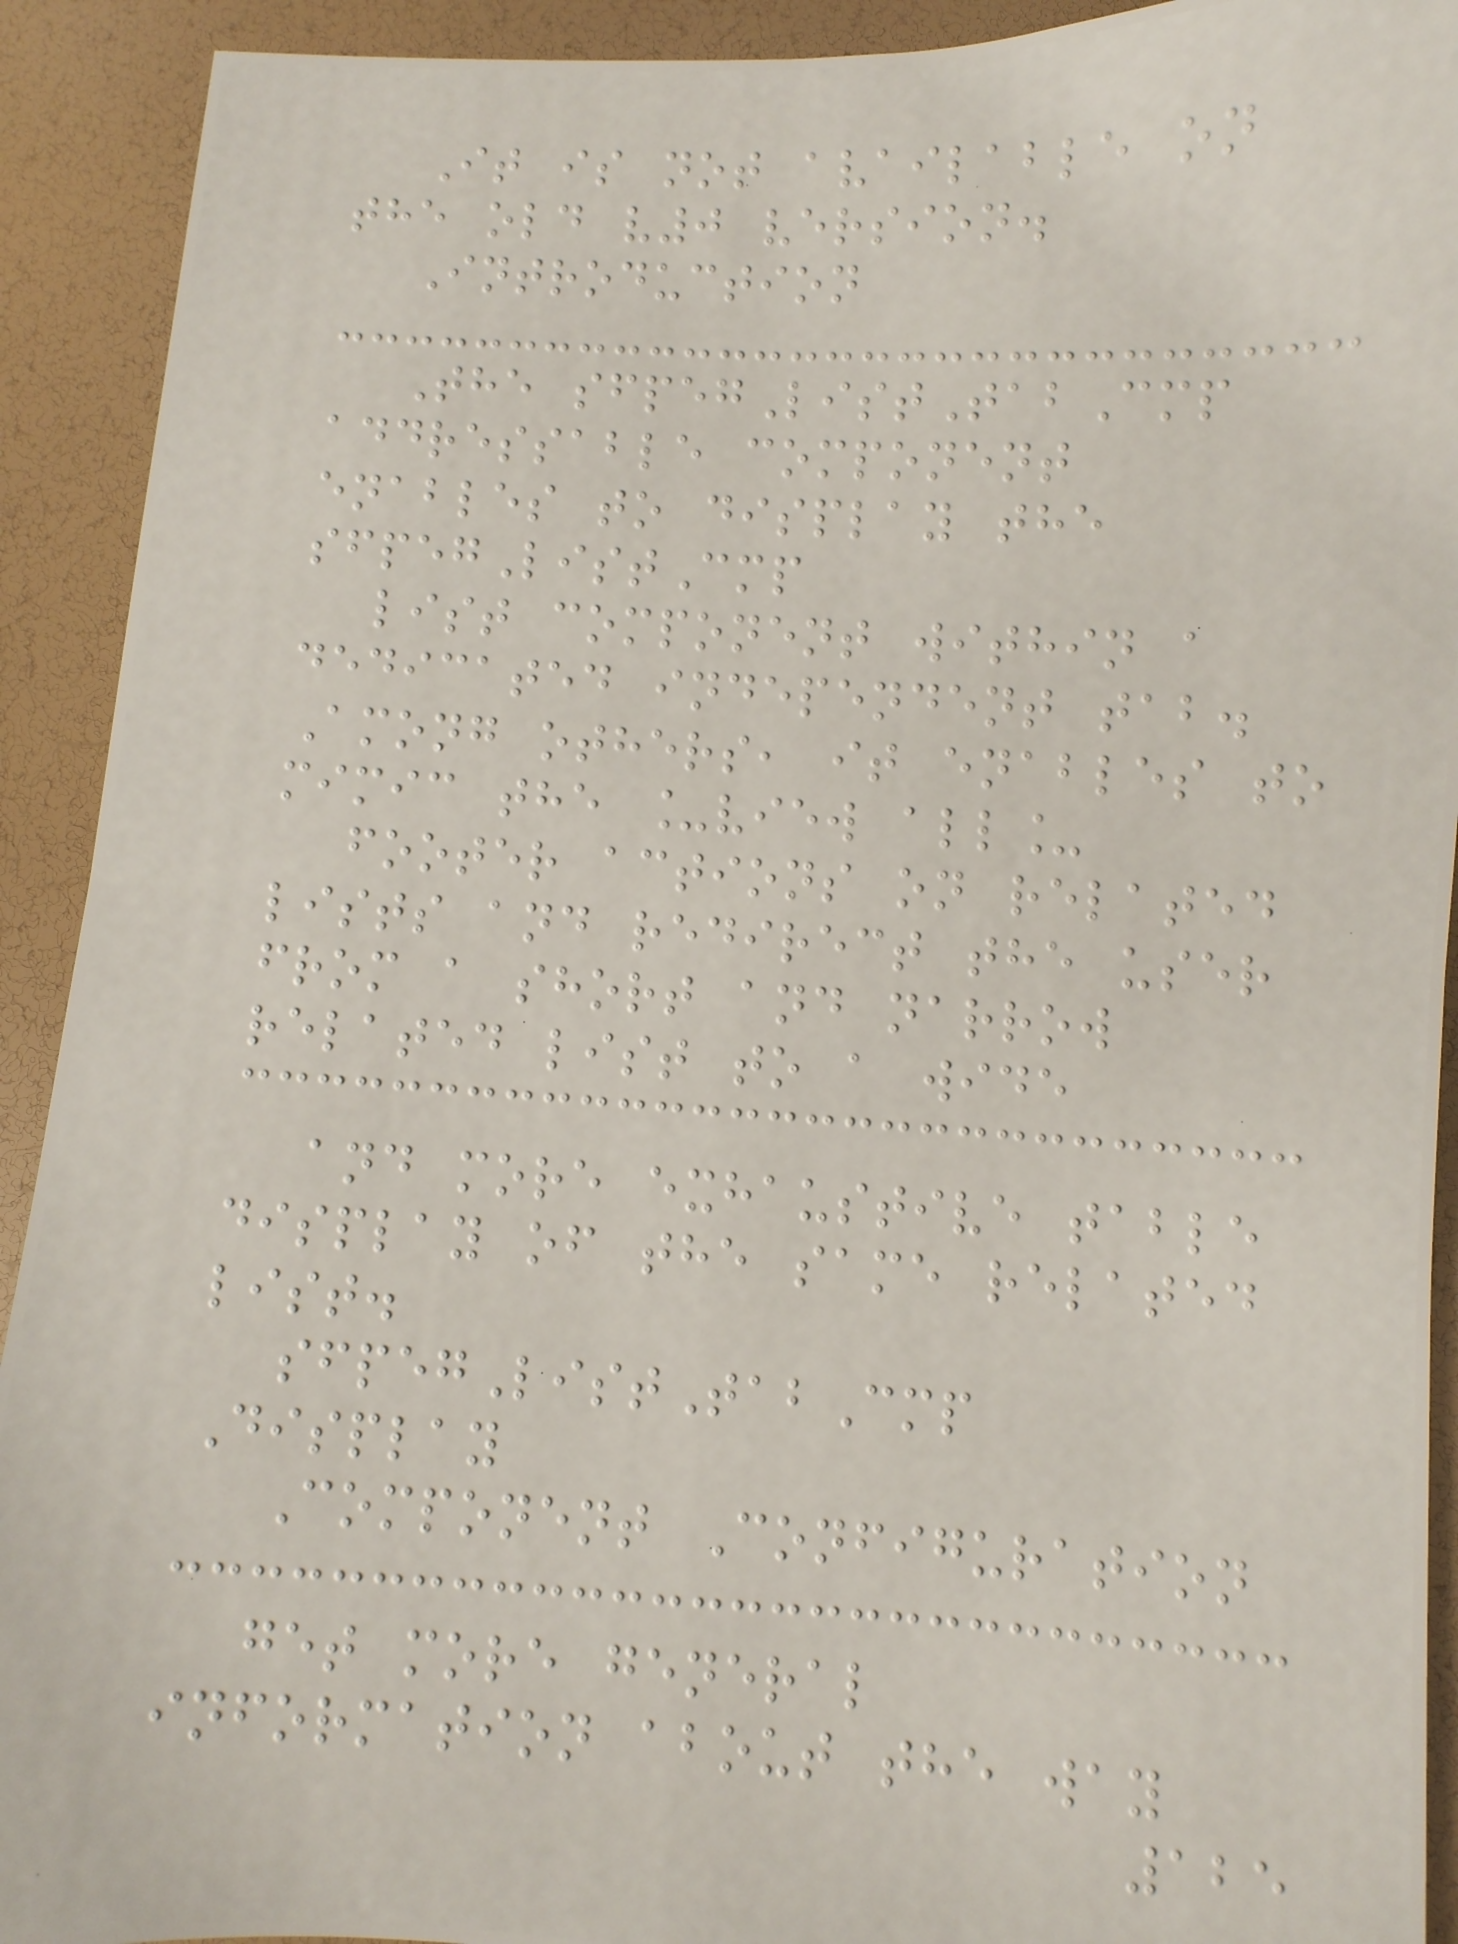It is not available on
the old v0 version.
Introduction
The sfpegListTabCmp
addressable component
enables to display the
sfpegListCmp
list component within a
dedicated independent tab.
Among others, it enables to
mimic the _view all_
footer actions on related
lists and redirect the user
from a short and narrow
related list to a wide
and more exhaustive table
display of the same related
list.
sfpegListTabCmp
Display
Component Configuration
get more general
information about the way
125
